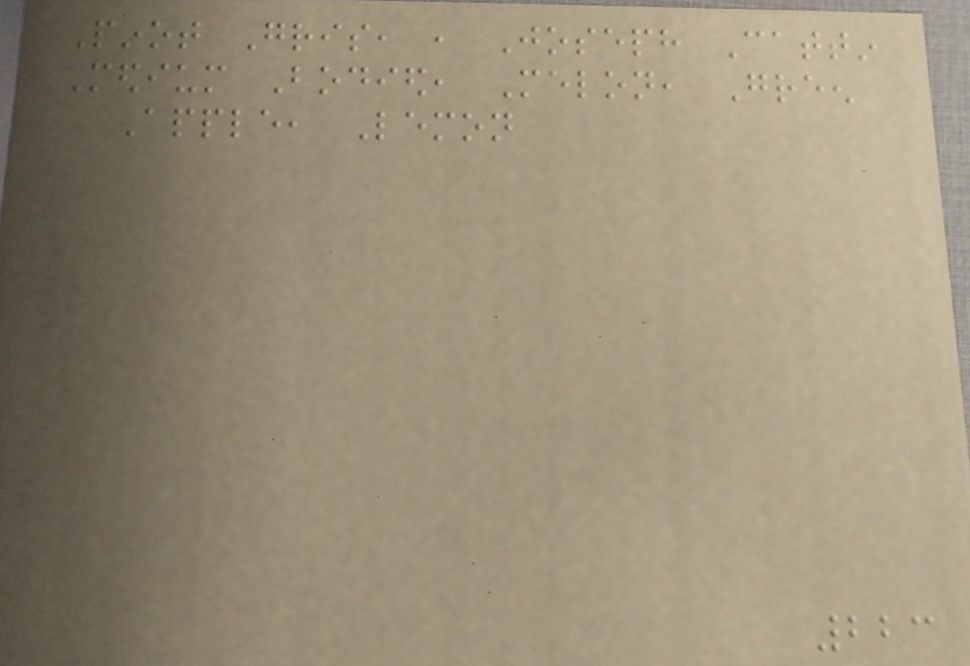Pinot Gris, , Joseph Cattin
Medium Bodied, Melon, Green
Apple, Lemon
223
